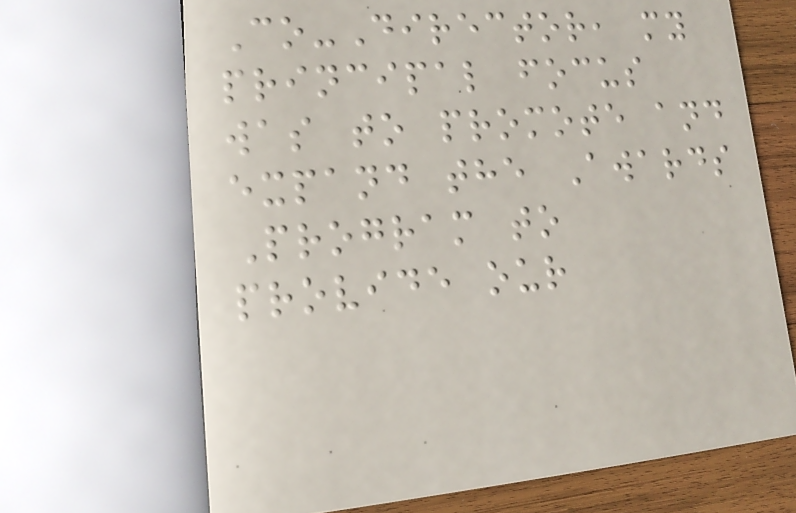Co-Director, my
principal focus
was to promote and
expand the Awards
Program to
provide our
